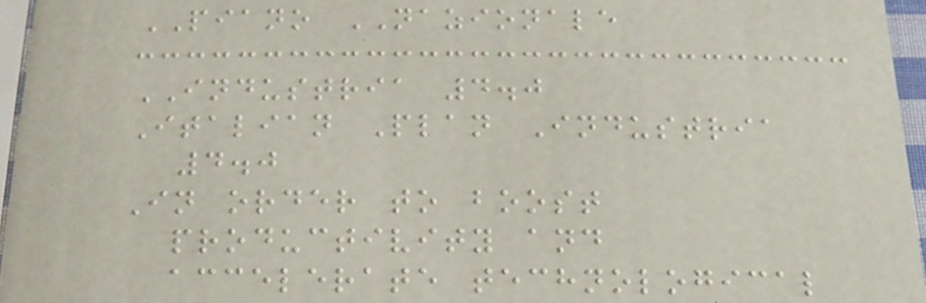PIANO NAZIONALE
INDUSTRIA 4.0
Italian Plan Industria
4.0
In order to boost
productivity and
accelerate technological
